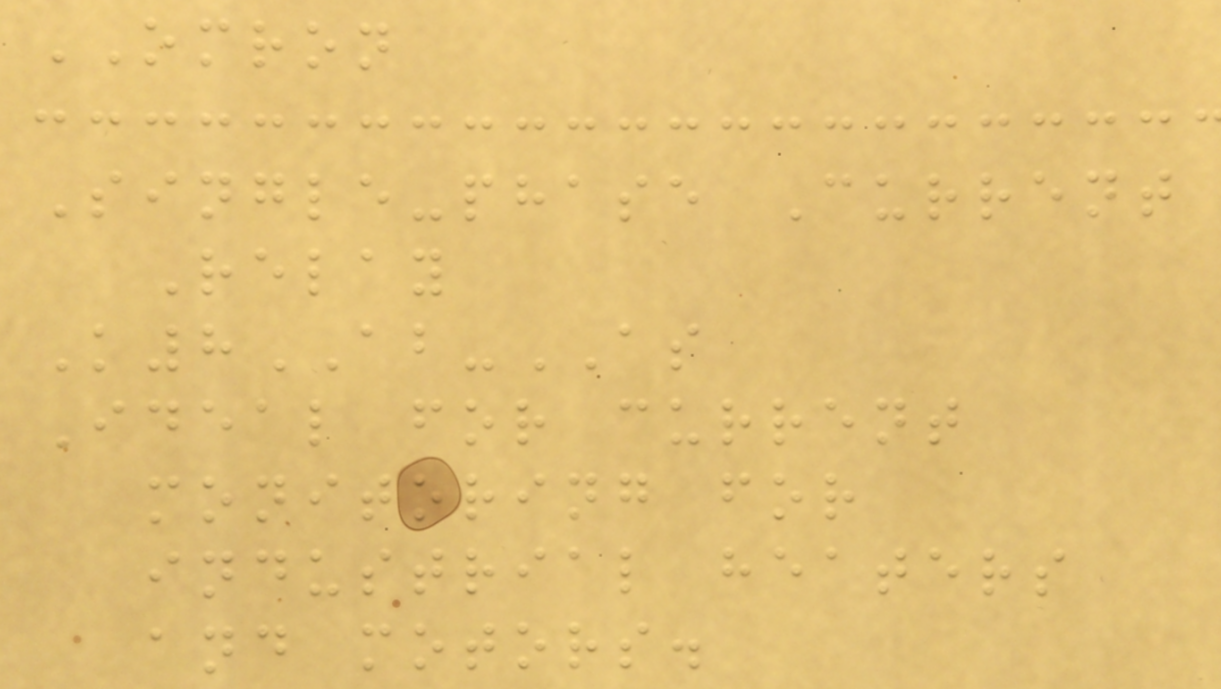OMRON
Single-phase Current
Relay
K8AB-AS
Ideal for current
monitoring for
industrial heaters
and motors.
